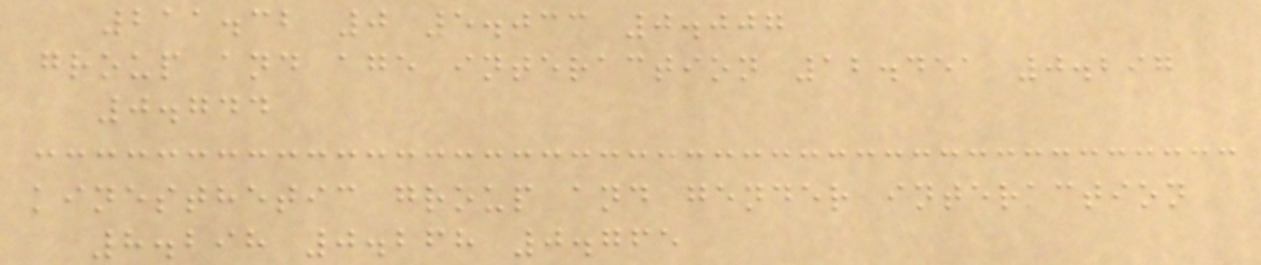211.32 0 5.033 0.007
group and age interaction 12.451 0.297
0.744
kinesthetic group and gender interaction
8.298 0.268 0.765
